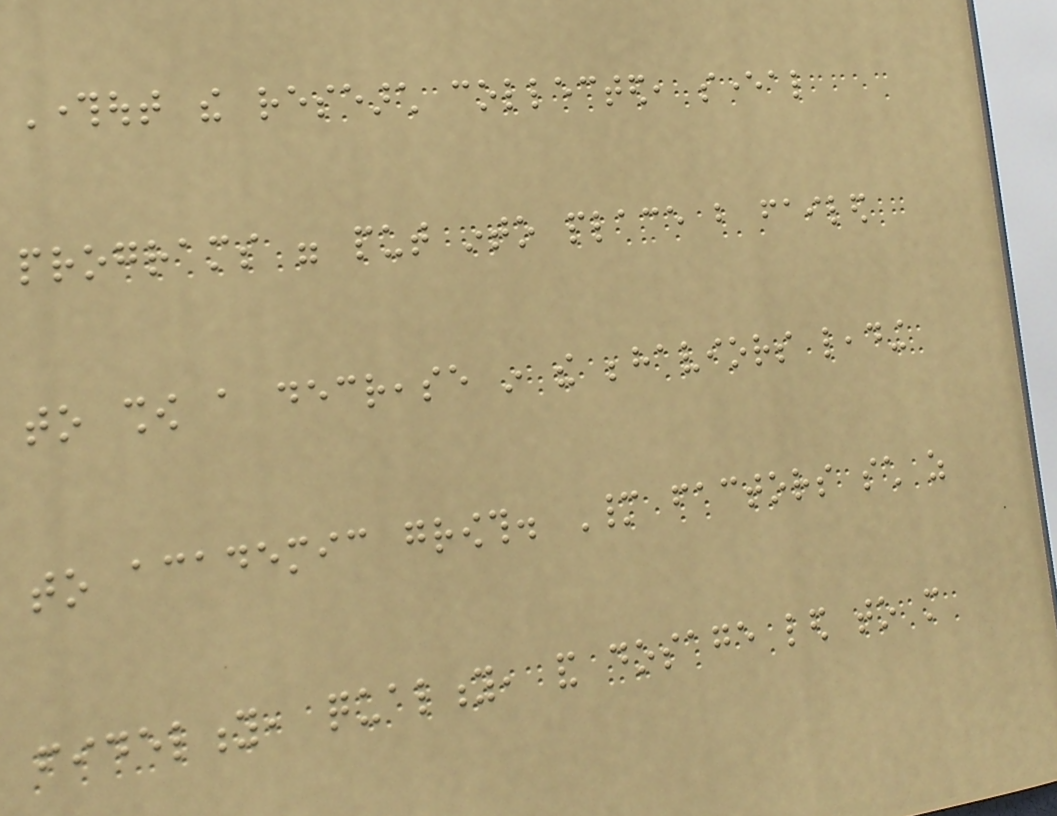Throughout the research collected, several
programs were put into place but failed
to show a decrease in the behaviors leading
to academic growth. Many factors such as
fidelity, quality, and dosage led to more
